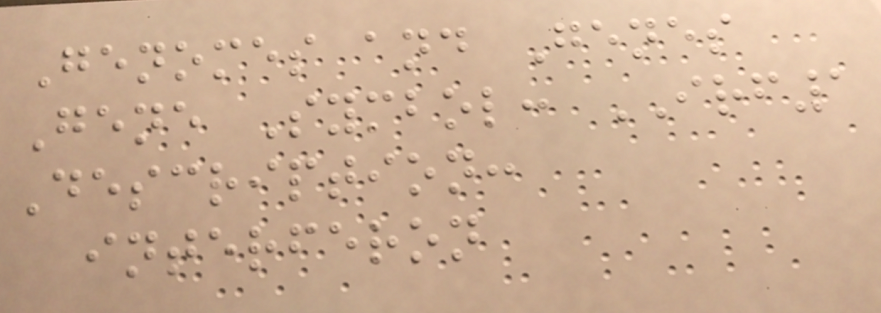Genomes and Genes
Gene Symbol: IRF1
Description:
interferon
